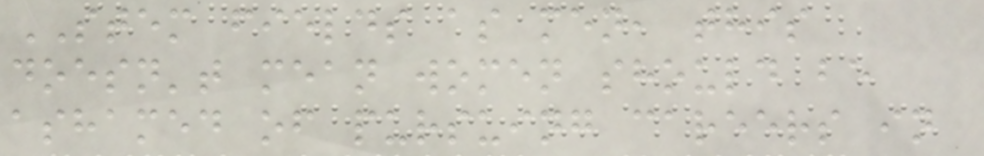STEM fields as men, this
doesn't mean women should be
ashamed of pursuing careers in
